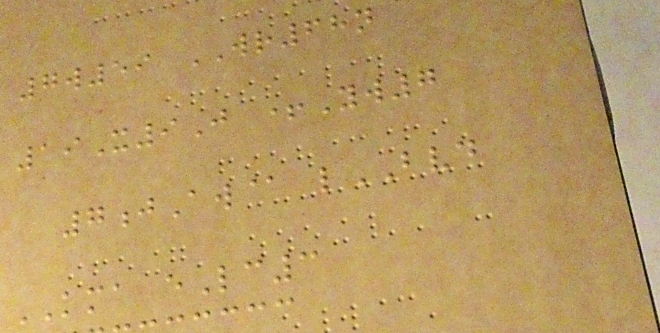7w59 WR68n
19X9J +Yw7
7jAw@ lBVD
KMA eLc3
